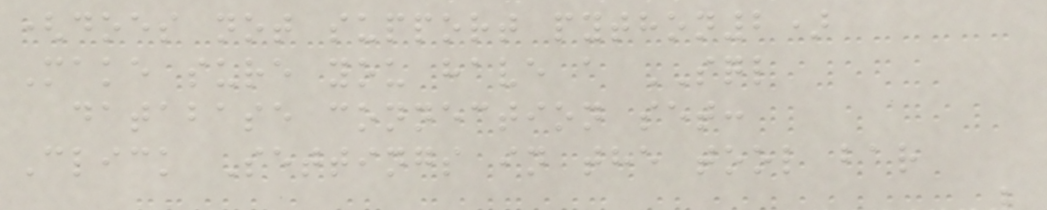(does not support python2)
Make sure you have a SQL
database connection set:
Click Settings in the tool bar
